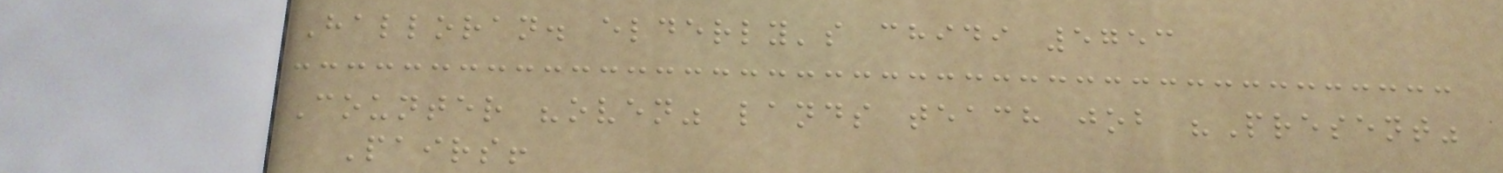Halloran. elderly's chidi 5753
Counter "oven" lands teach job "Present"
Pairs!
